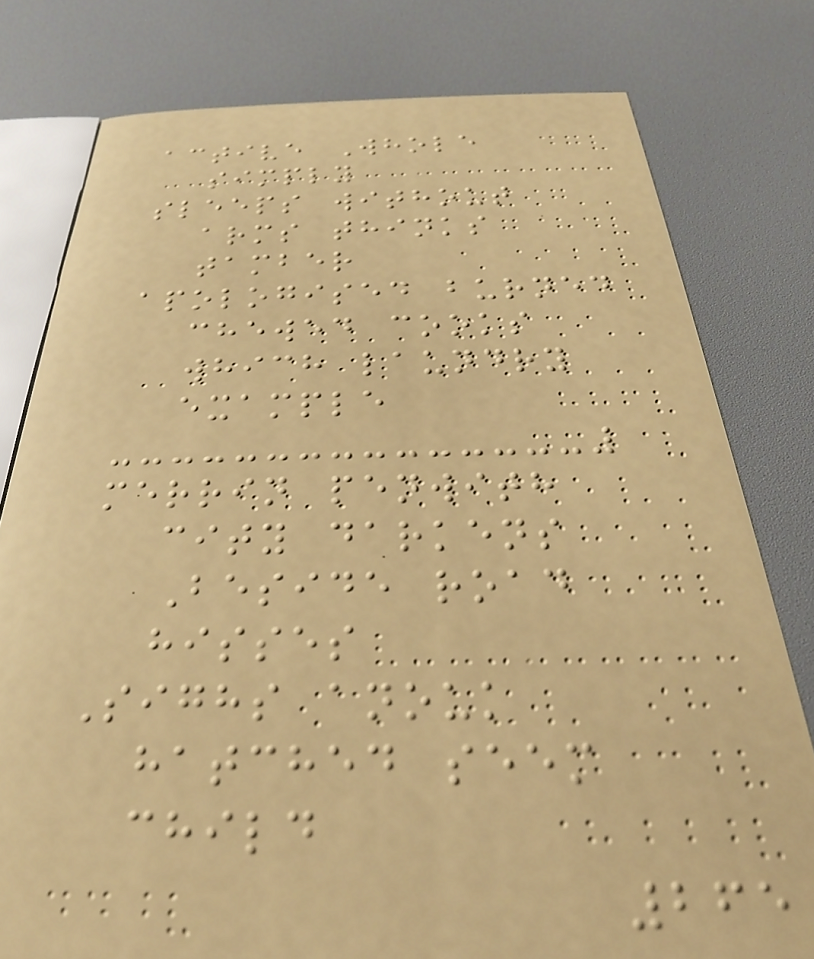active Whole
simply
sleeps without
arms thinks
tamber
apologised burned
chewed cooks
which laundry
example
merrin penwith
city darkens
Beside road
hisses
Sighs anouk
hatched seem
child
265
